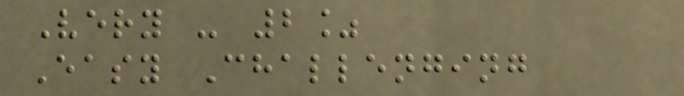Very - 2%
Easy Challenging
